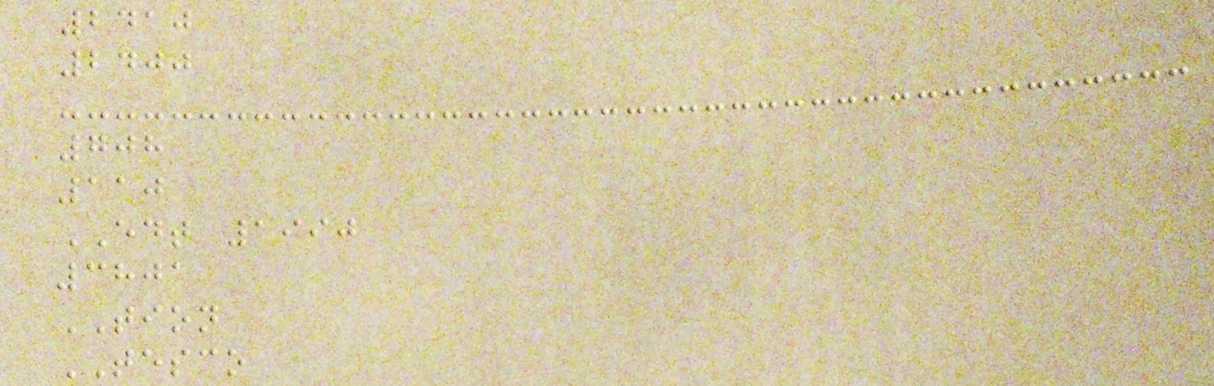2410
2400
708
110
EDT 1990
3801
TION
TESCO
